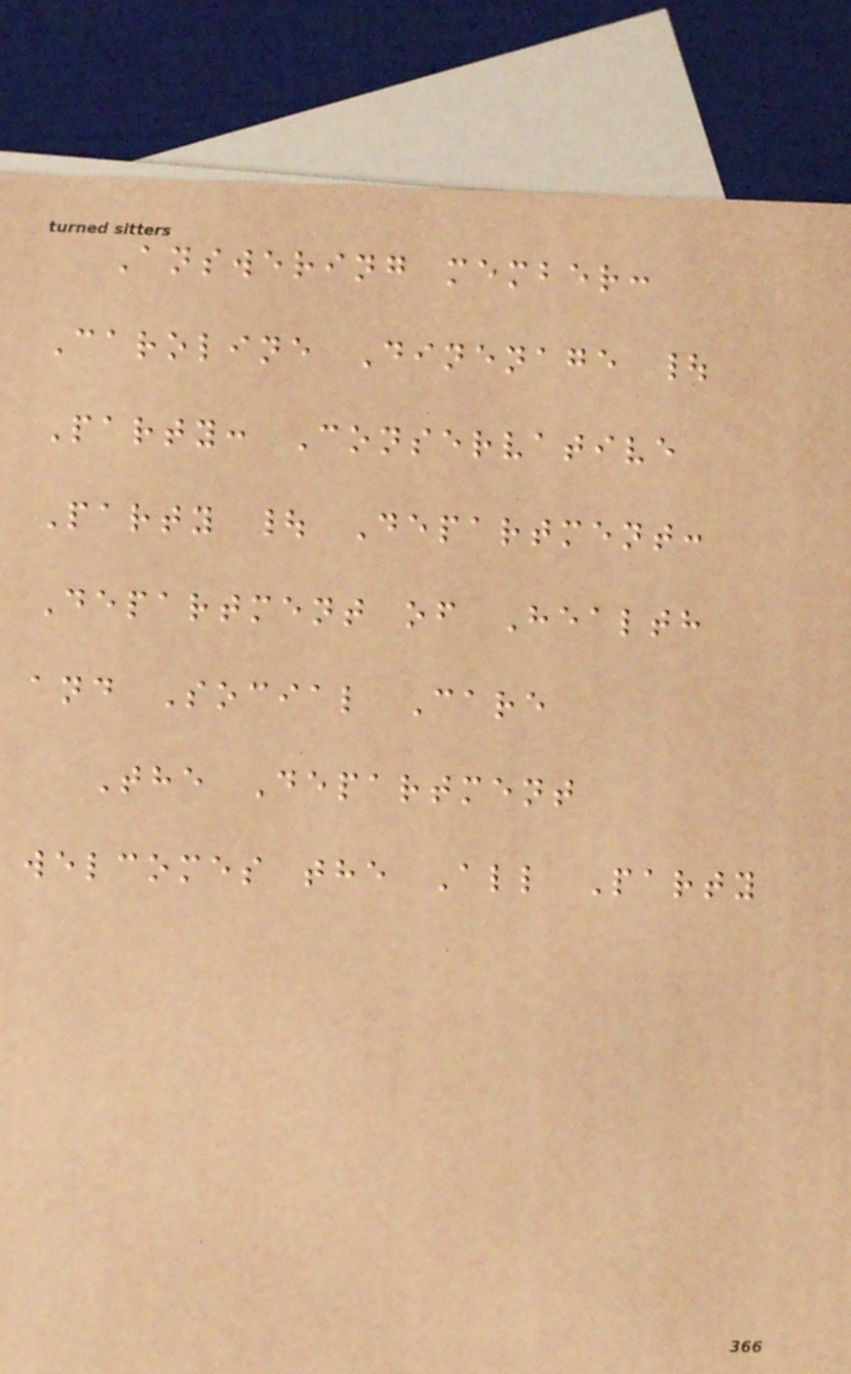Answering member:
Caroline Dinenage |
Party: Conservative
Party | Department:
Department of Health
and Social Care
The Department
welcomes the All Party
